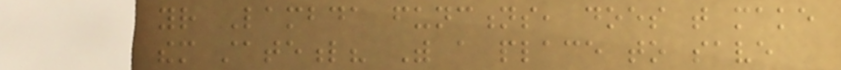your Lambda functions, does that make
them stateful? With a place to save
